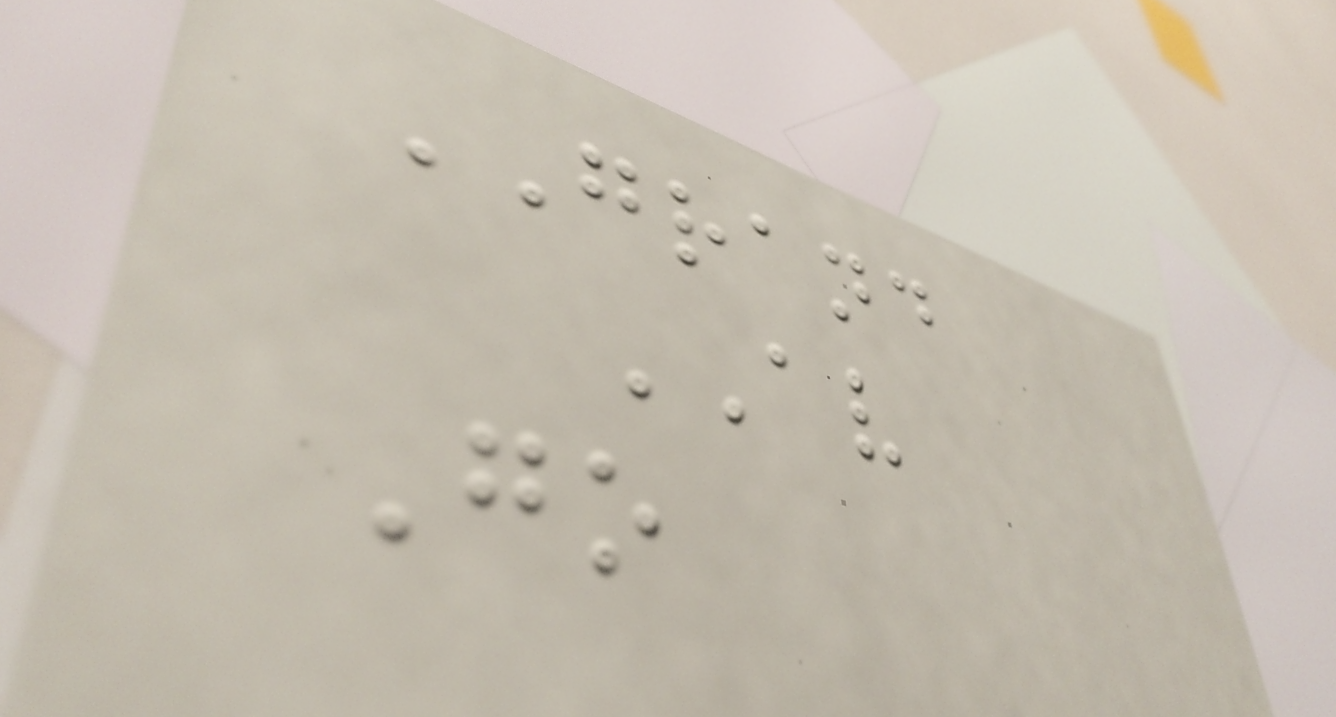GRAND
AV
Go
